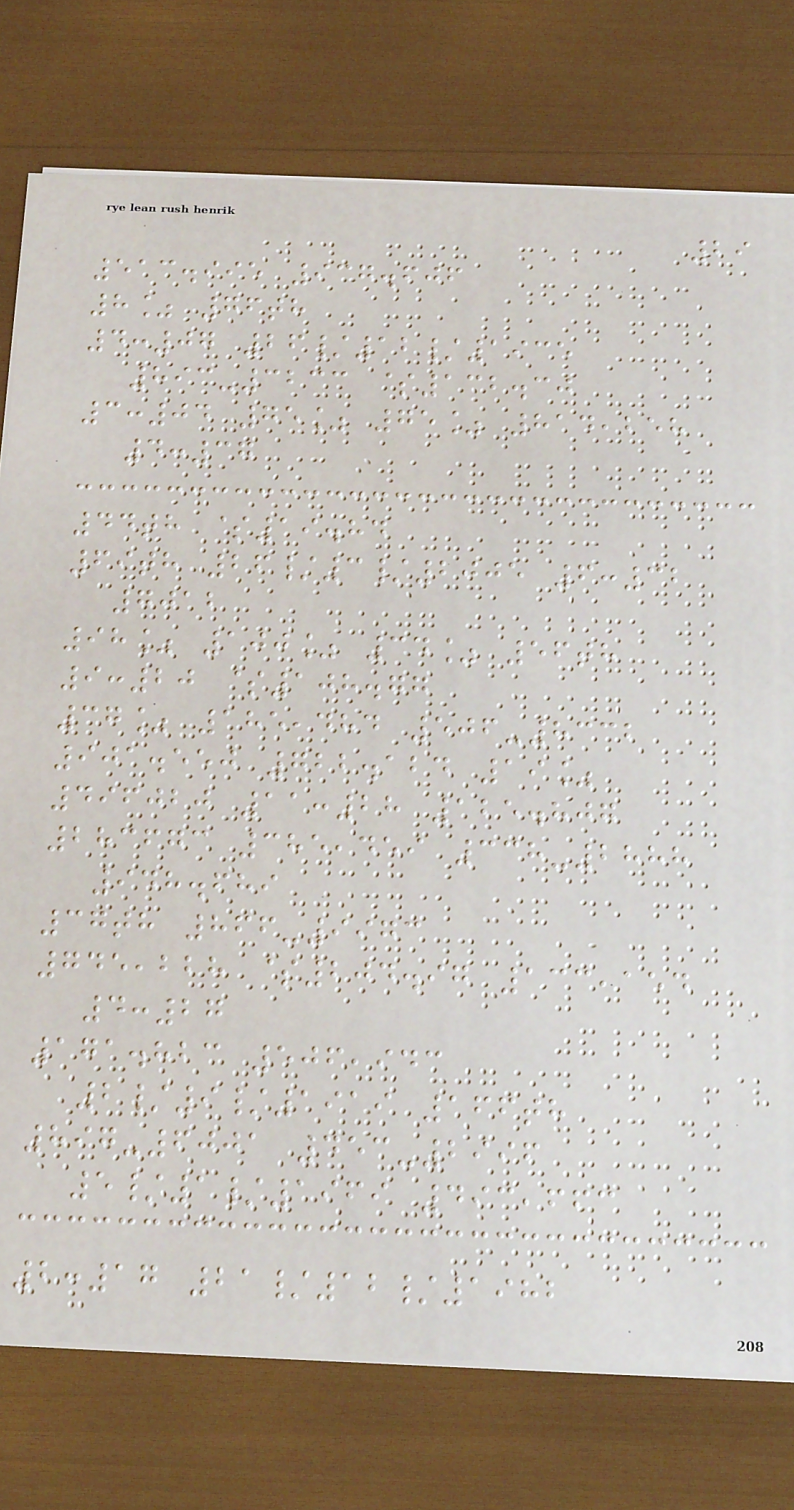29
513.995 937.606
8% 76th
4:07 26/12/1935
893-3233 $132.30
3:04 75% 75% 814,258
4:37
44th $19.84
69th 26/3/2005 6:32
7012
98% 100% 34% 56th
9:20 $108.77
37% 185,484 506-8332
901.550 722.124 19%
496020 11:28 125.807
283673 385,459 338-2888
948.689
37th 866-9973
745,228 $204.97 133,154
4:27
171.823 506,943
2/9/1919 166th
897-6001 453-2996
5/1/1969 493,663
2:17 21/12/1982
